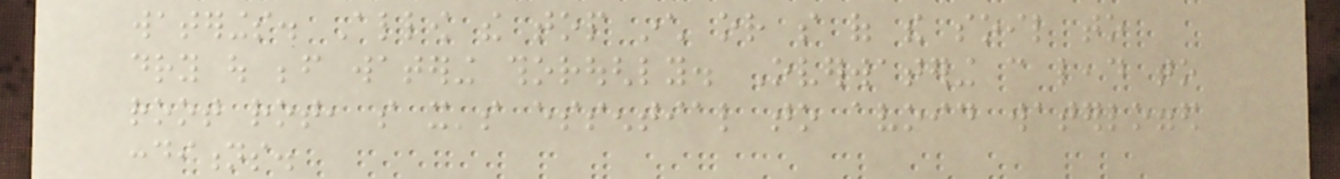waterings. Allow the top inch or so of the soil to
dry out before watering thoroughly. Overwatering can lead to
root rot, so it's essential to avoid waterlogged
conditions.
